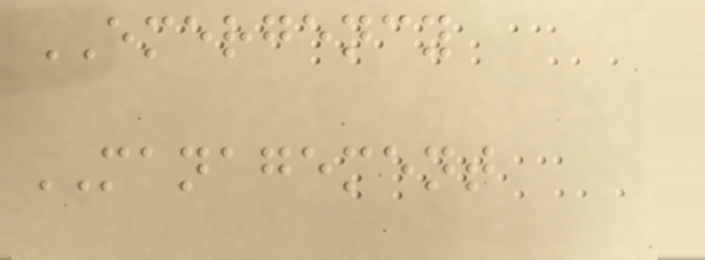EMERGENCY
MANAGEMENT
